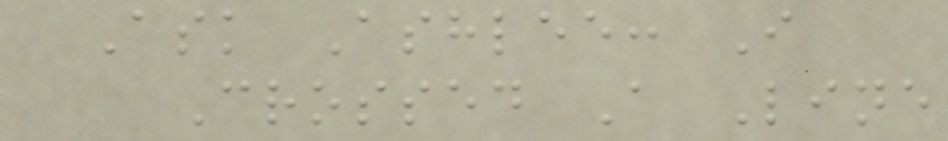Ask Ashlee: I
Crossed A Line
